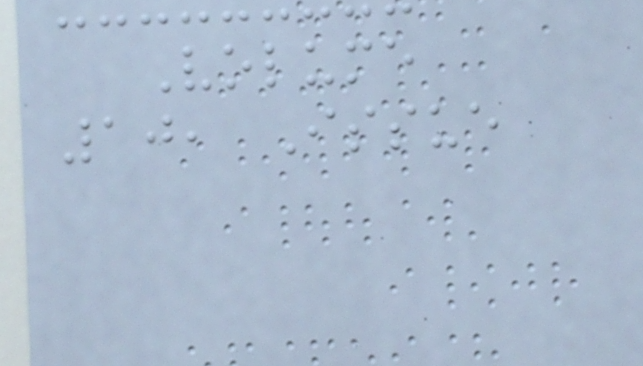Volume
10, Issue
